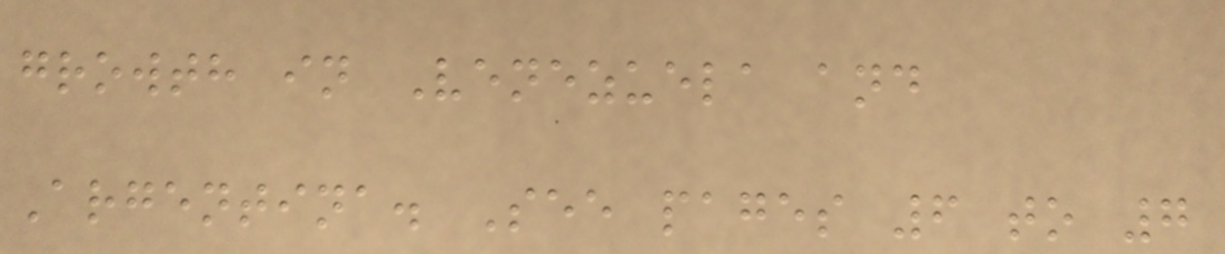growth in Venezuela and
Argentina. See pages 6 to 7
